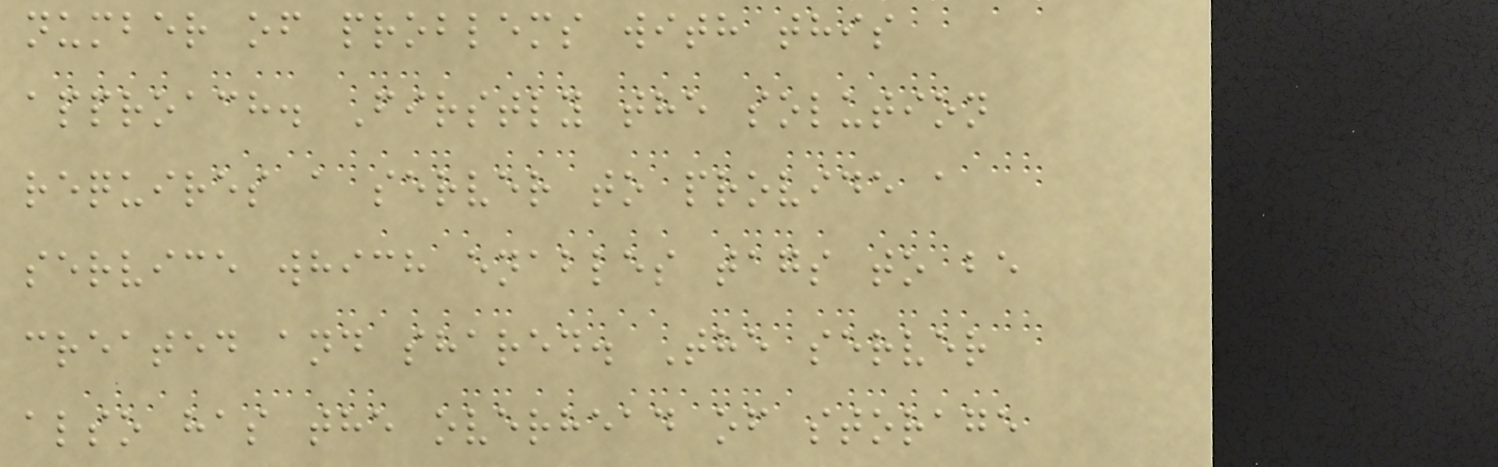number of problems with this
approach. Firstly the solution
requires a server to provide a
service which enables tags to be
created and shared. The server
also has the overhead of storage
